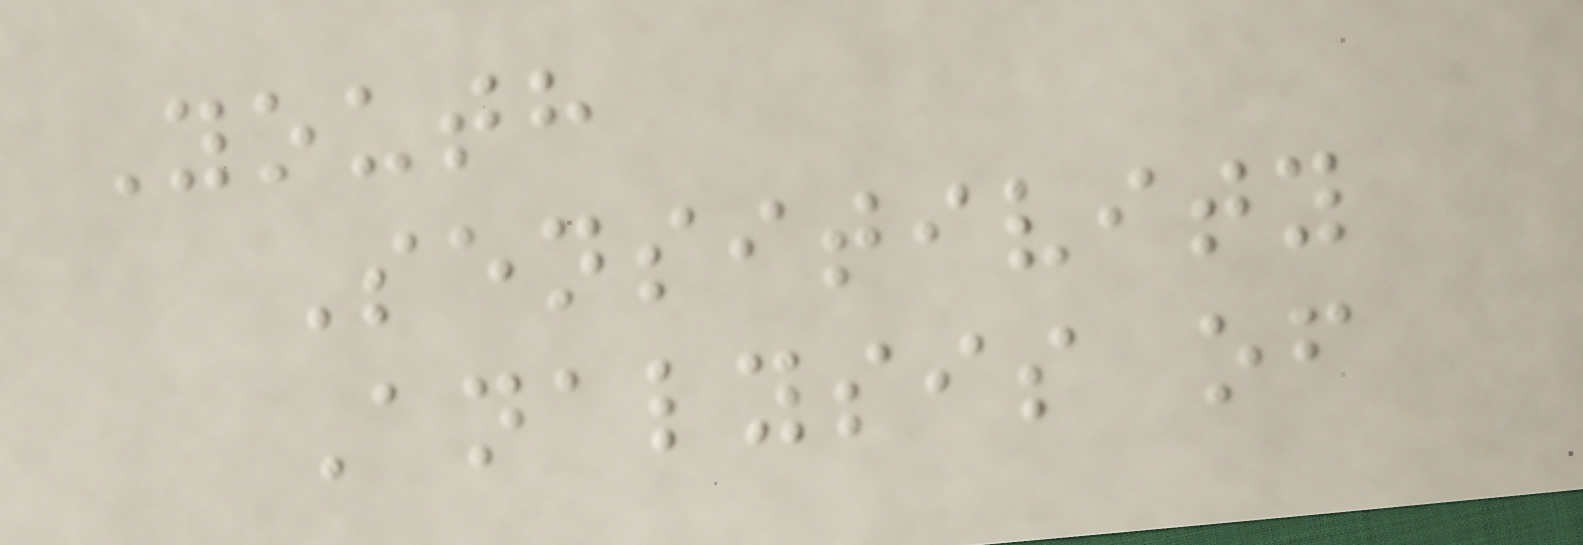Youth
Sensitivity
Analysis of
